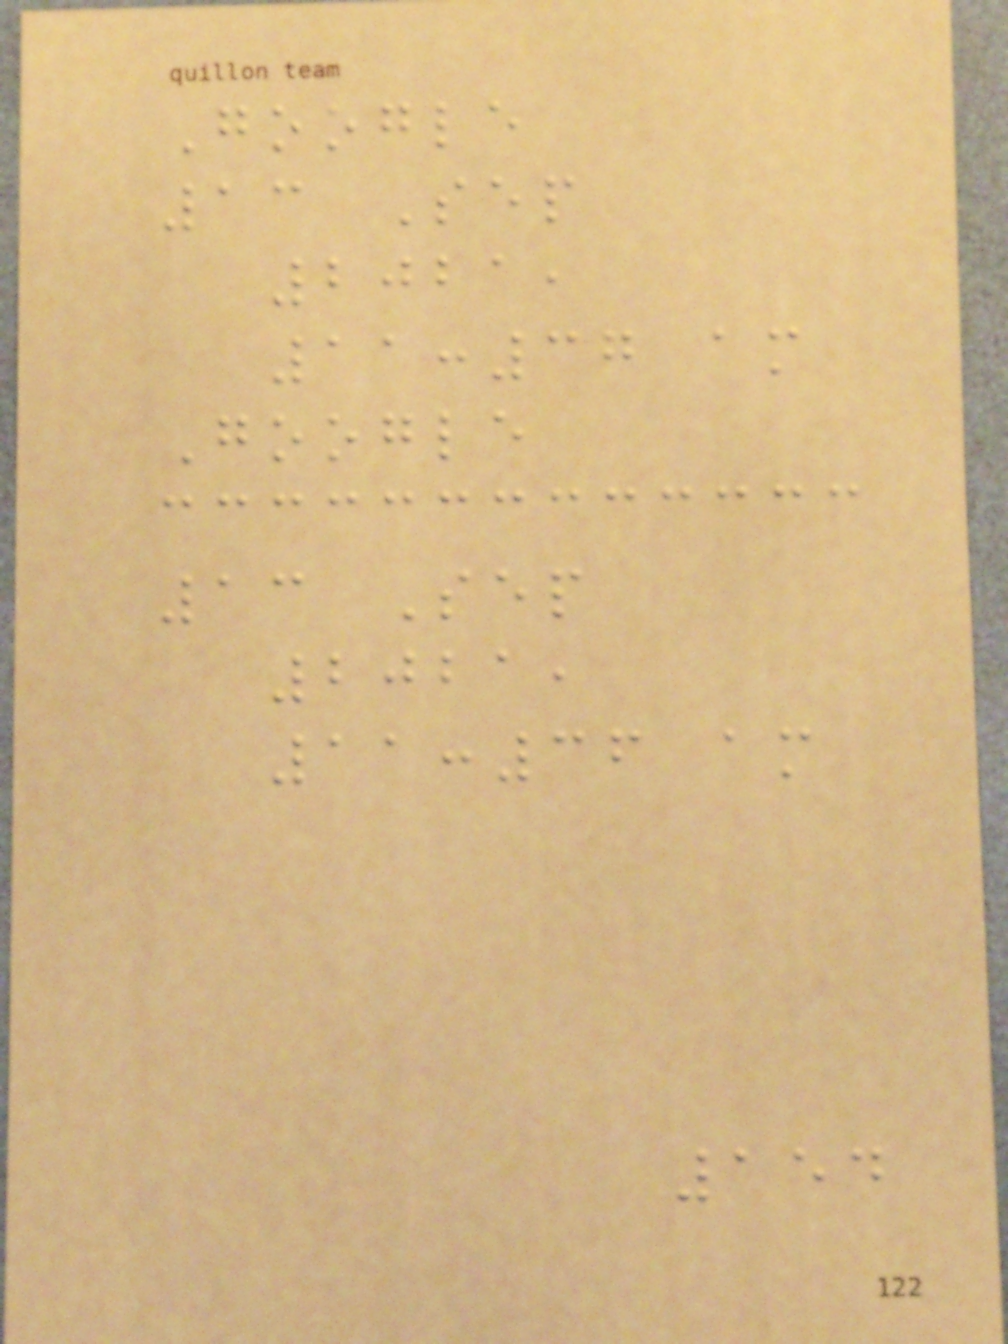Google
13 Sep
2021,
11:37 am
Google
13 Sep
2021,
11:36 am
154
